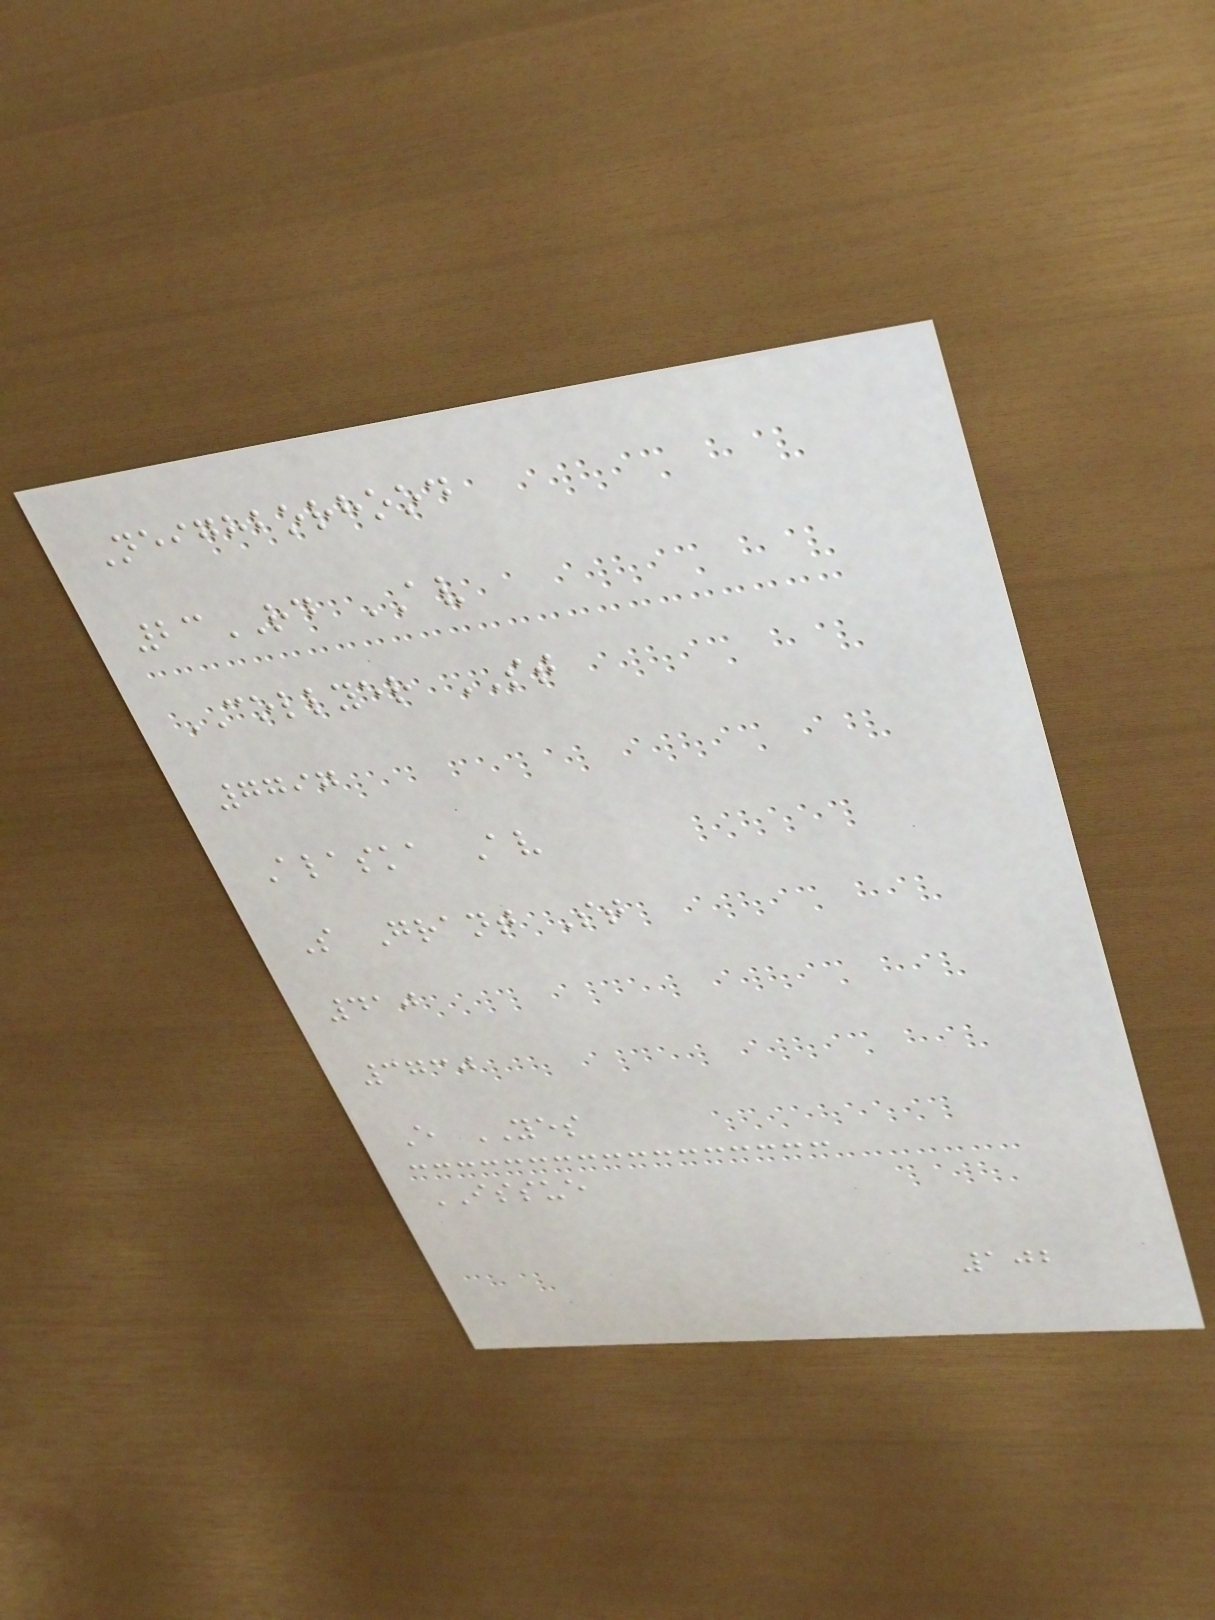Neighborhood
23RD AV
COLLYER ST
7797
Alaska Av
S Grant St
410
3730
E YES
ISSUE
102
